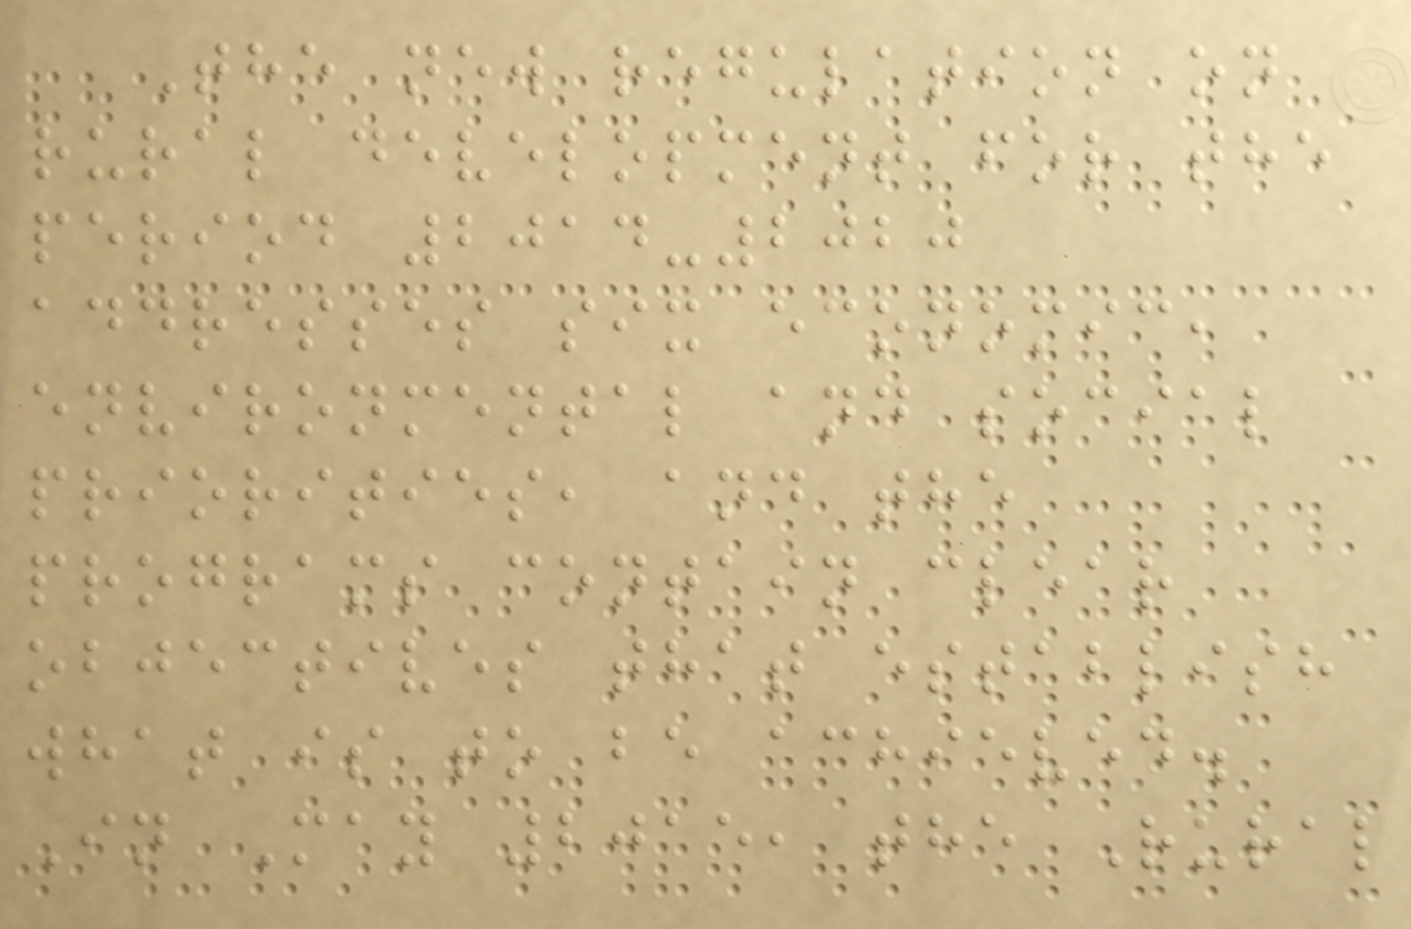The new regulation on
rural development for the
period 2014-2020
addresses six economic,
environmental and social
priorities, and the
programs contain clear
objectives that establish
what is to be achieved.
In May 2015, the Rural
